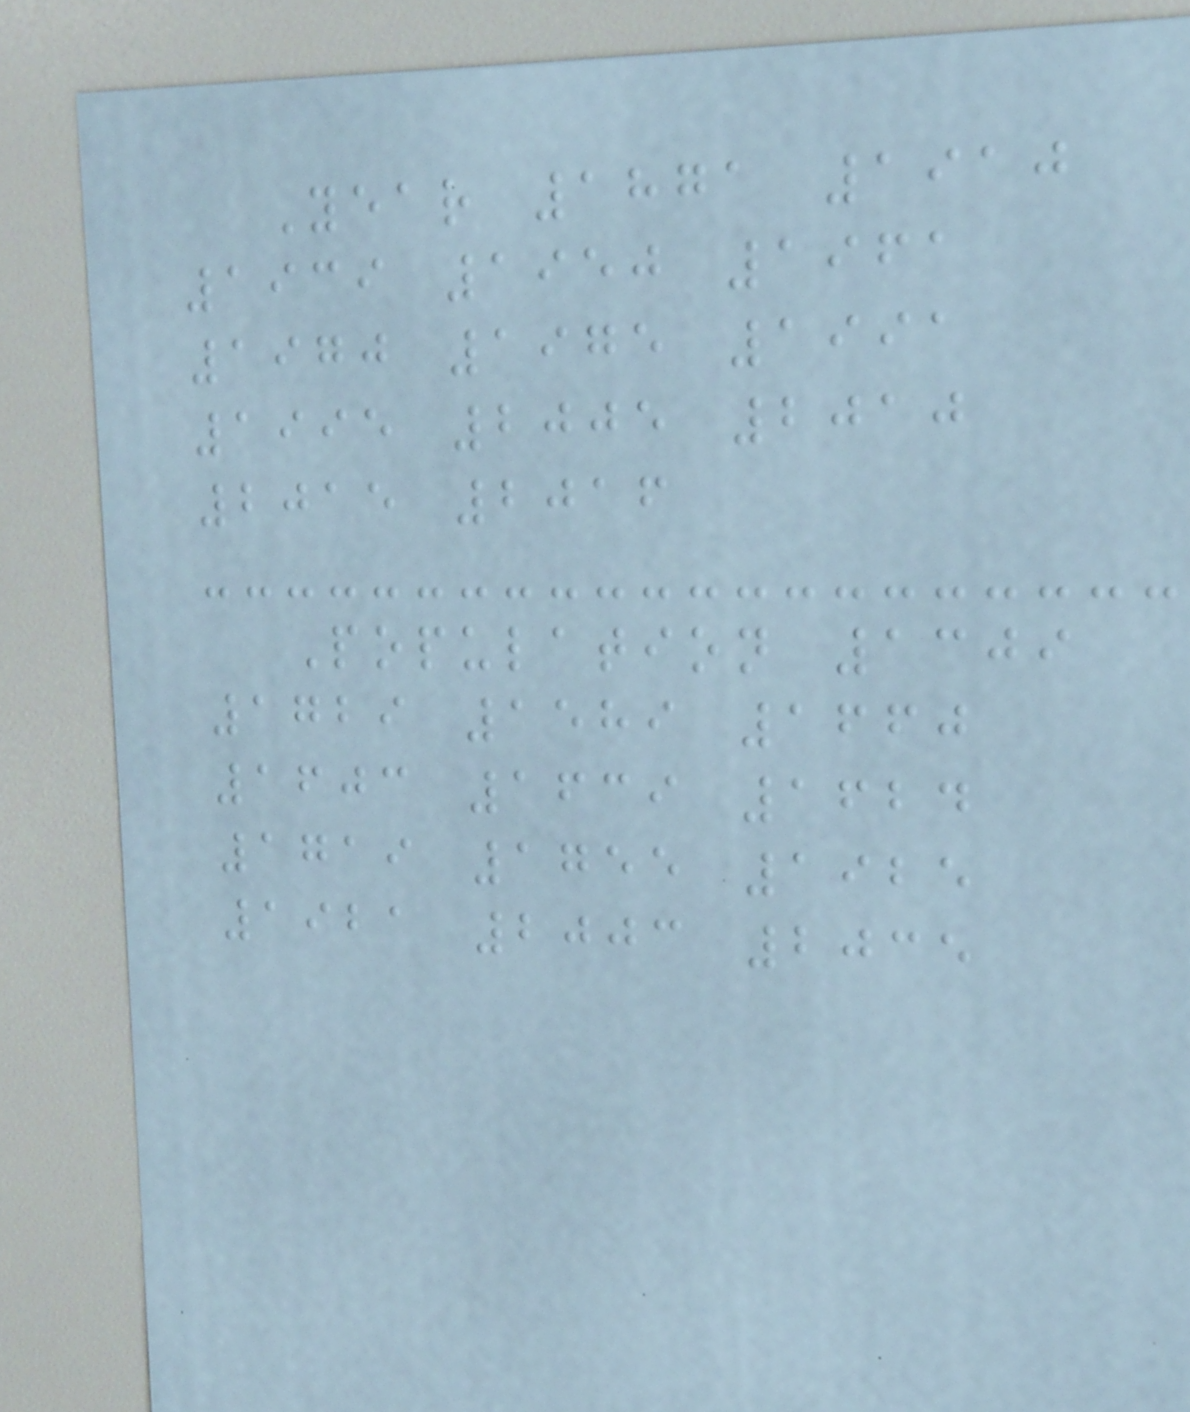Year 1871 1910
1939 1950 1961
1970 1975 1991
1995 2005 2010
2015 2016
Population 1309
1729 1589 1660
1603 1639 1624
1719 1755 1925
1921 2003 2035
